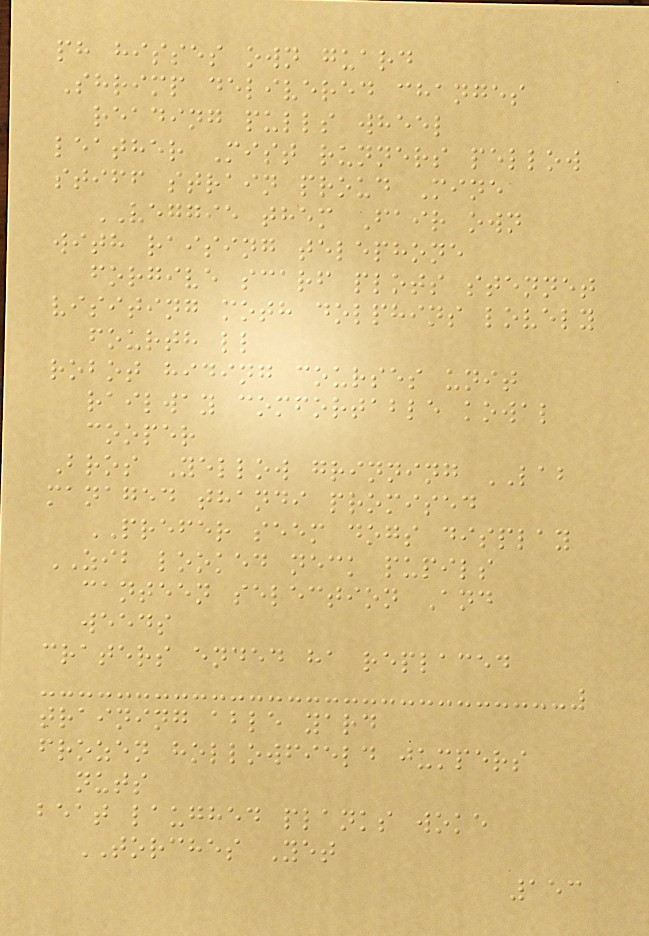ph hisses own guard
Shrimp delivered changes
reading pulls wheel
leather Mist runners pellow
stiff strain proud Mine
VEGGIE them Fair own
with raising telephone
forgive scarf plots stennet
visiting moth dolphins lovely
fourth ll
robot hiding courses unit
railway comfortable kowal
cooper
Bros Yellow grinning LAB
managed thandi promised
PREFER seem dogs display
ZIB looked neck pupils
canteen selection And
weeds
craters ended ha replaced
training able yard
frozen hollowfield jumpers
nuts
beat laughed planks woke
TORCHES Yet
153
